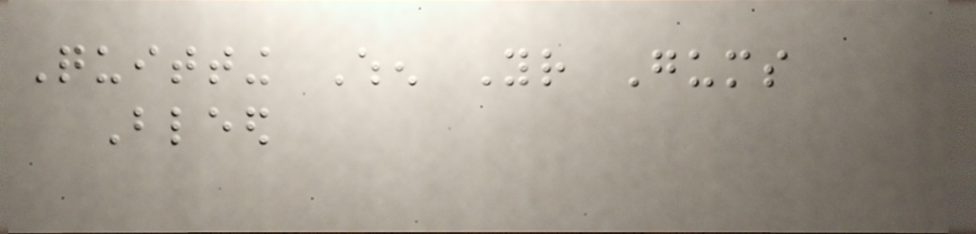Quitting When Your Gums
Bleed
